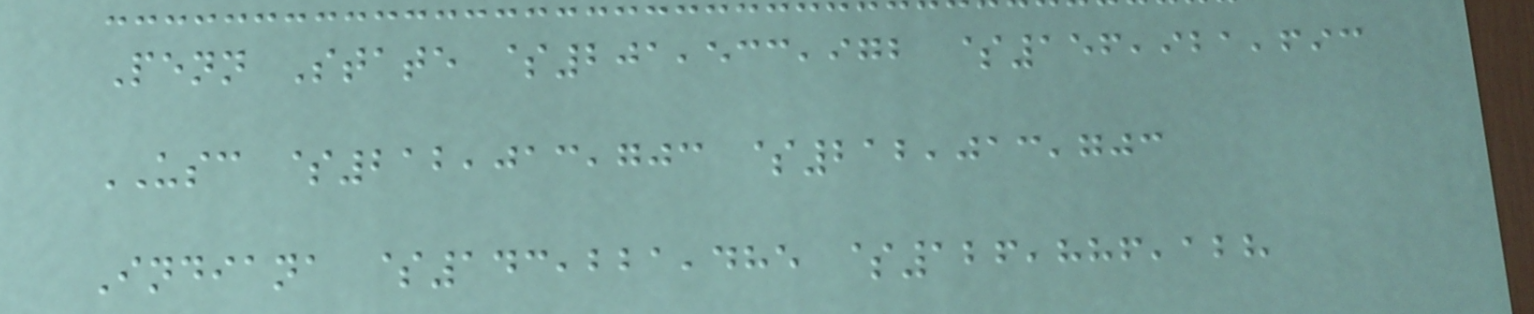Penn State $201,533,972 $156,921,693
USC $212,013,703 $212,013,703
Indiana $143,221,485 $126,886,128
